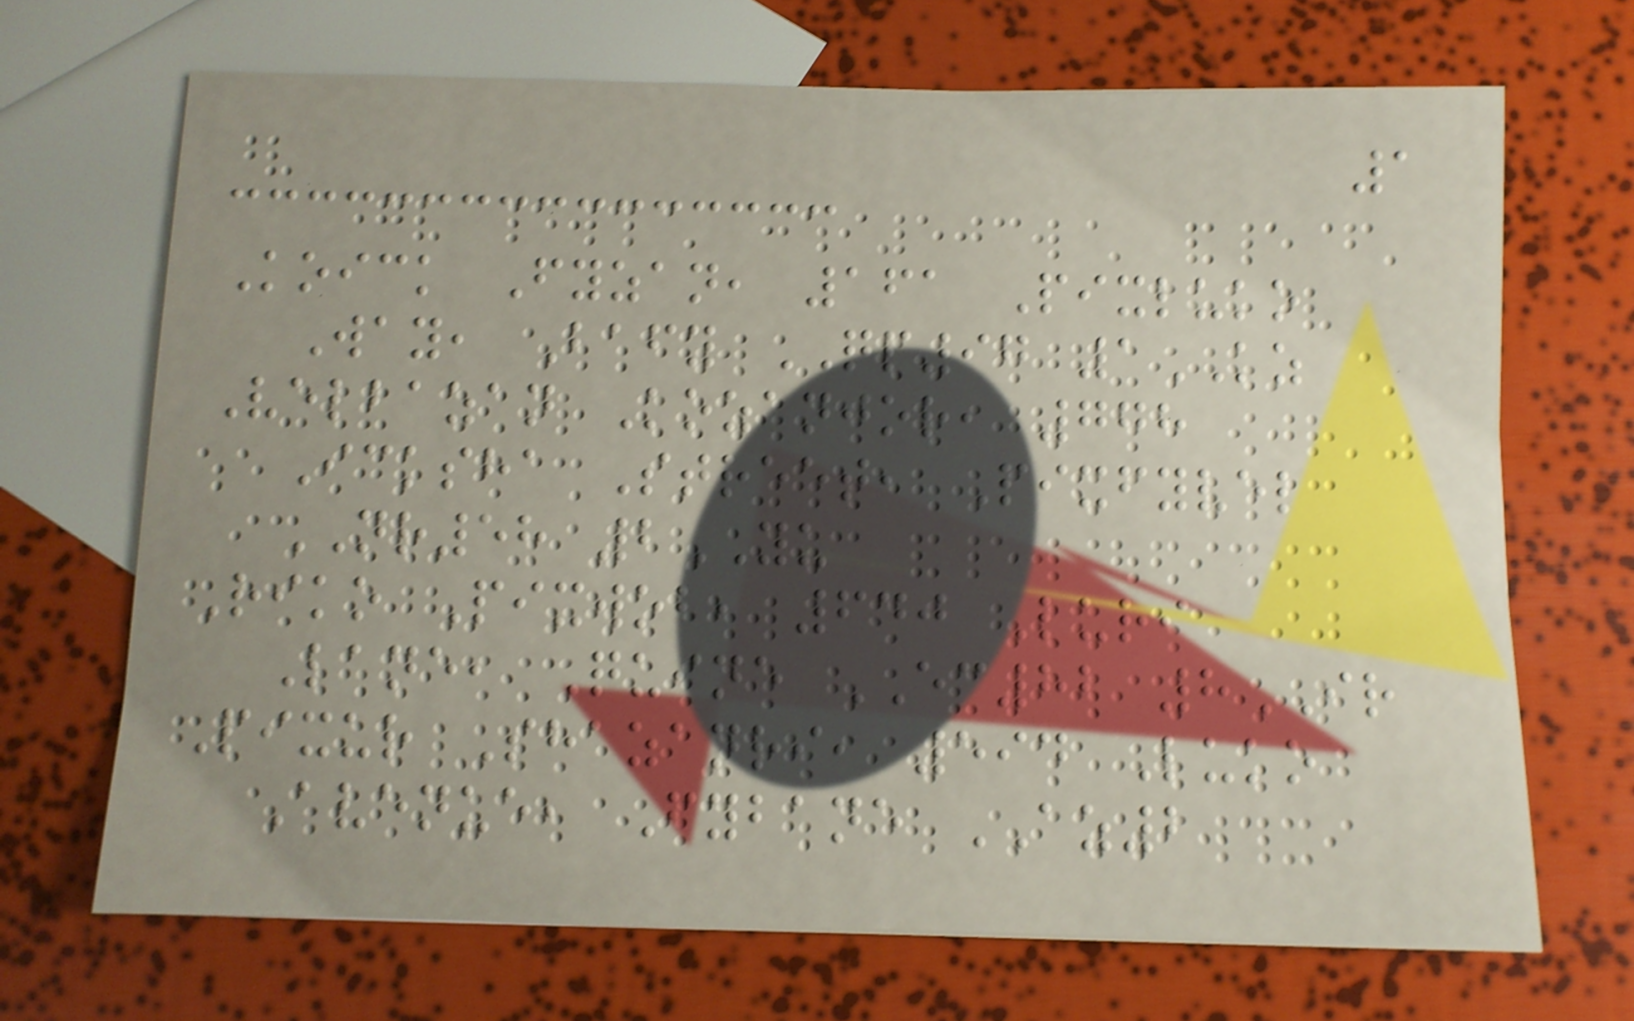1
Koick Fyzan, 161 Pixluko
Way, Bafy QP97 1KZ
Velbazan Kozanjor, 778
Icksha Street, Pixfyvel
NR58 2YU
Riko Pixwob, 640 Luri
Lane, Quine EC82 8IR
Pixur Shazanri, 594 Luko
Avenue, Fybane AZ2
